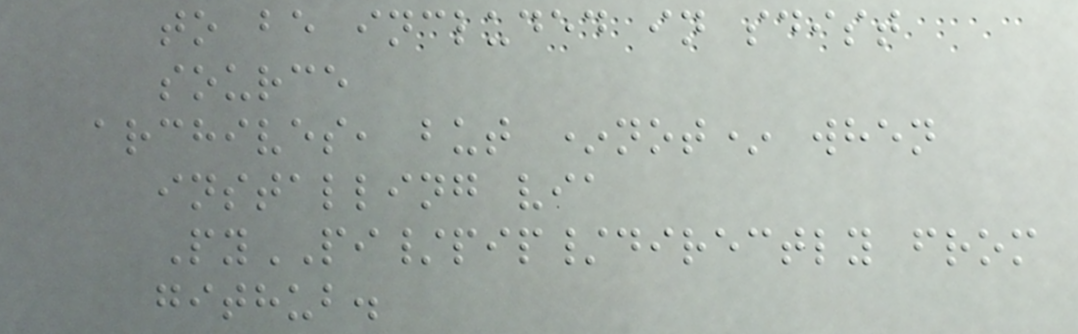to be included in sdist
source
archives, but *not* when
installing via
PyPI/pip/directly from
github.
